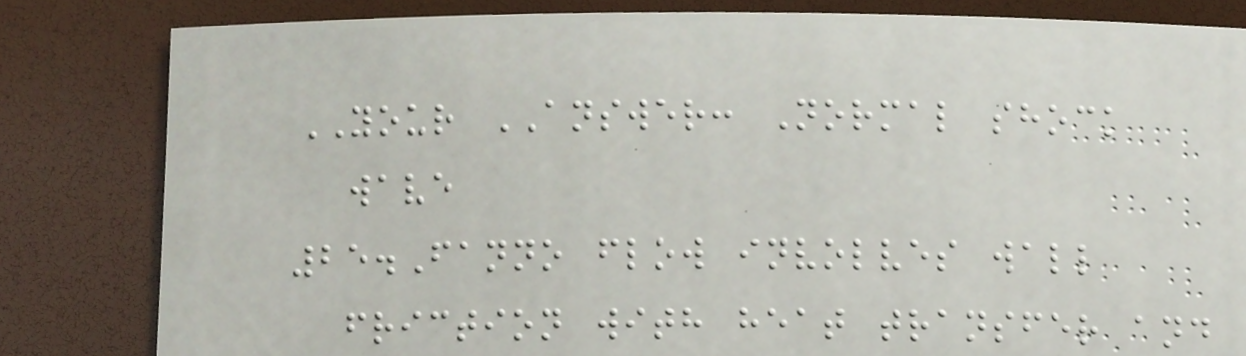YOUR ANSWER: Normal shock
wave
25.Fanno flow involves wall
friction with heat transfer and
